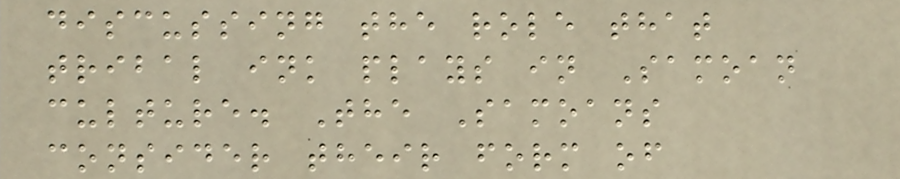discussing the role that
tribal ink plays in Samoan
culture. The Samoans
consider their form of
